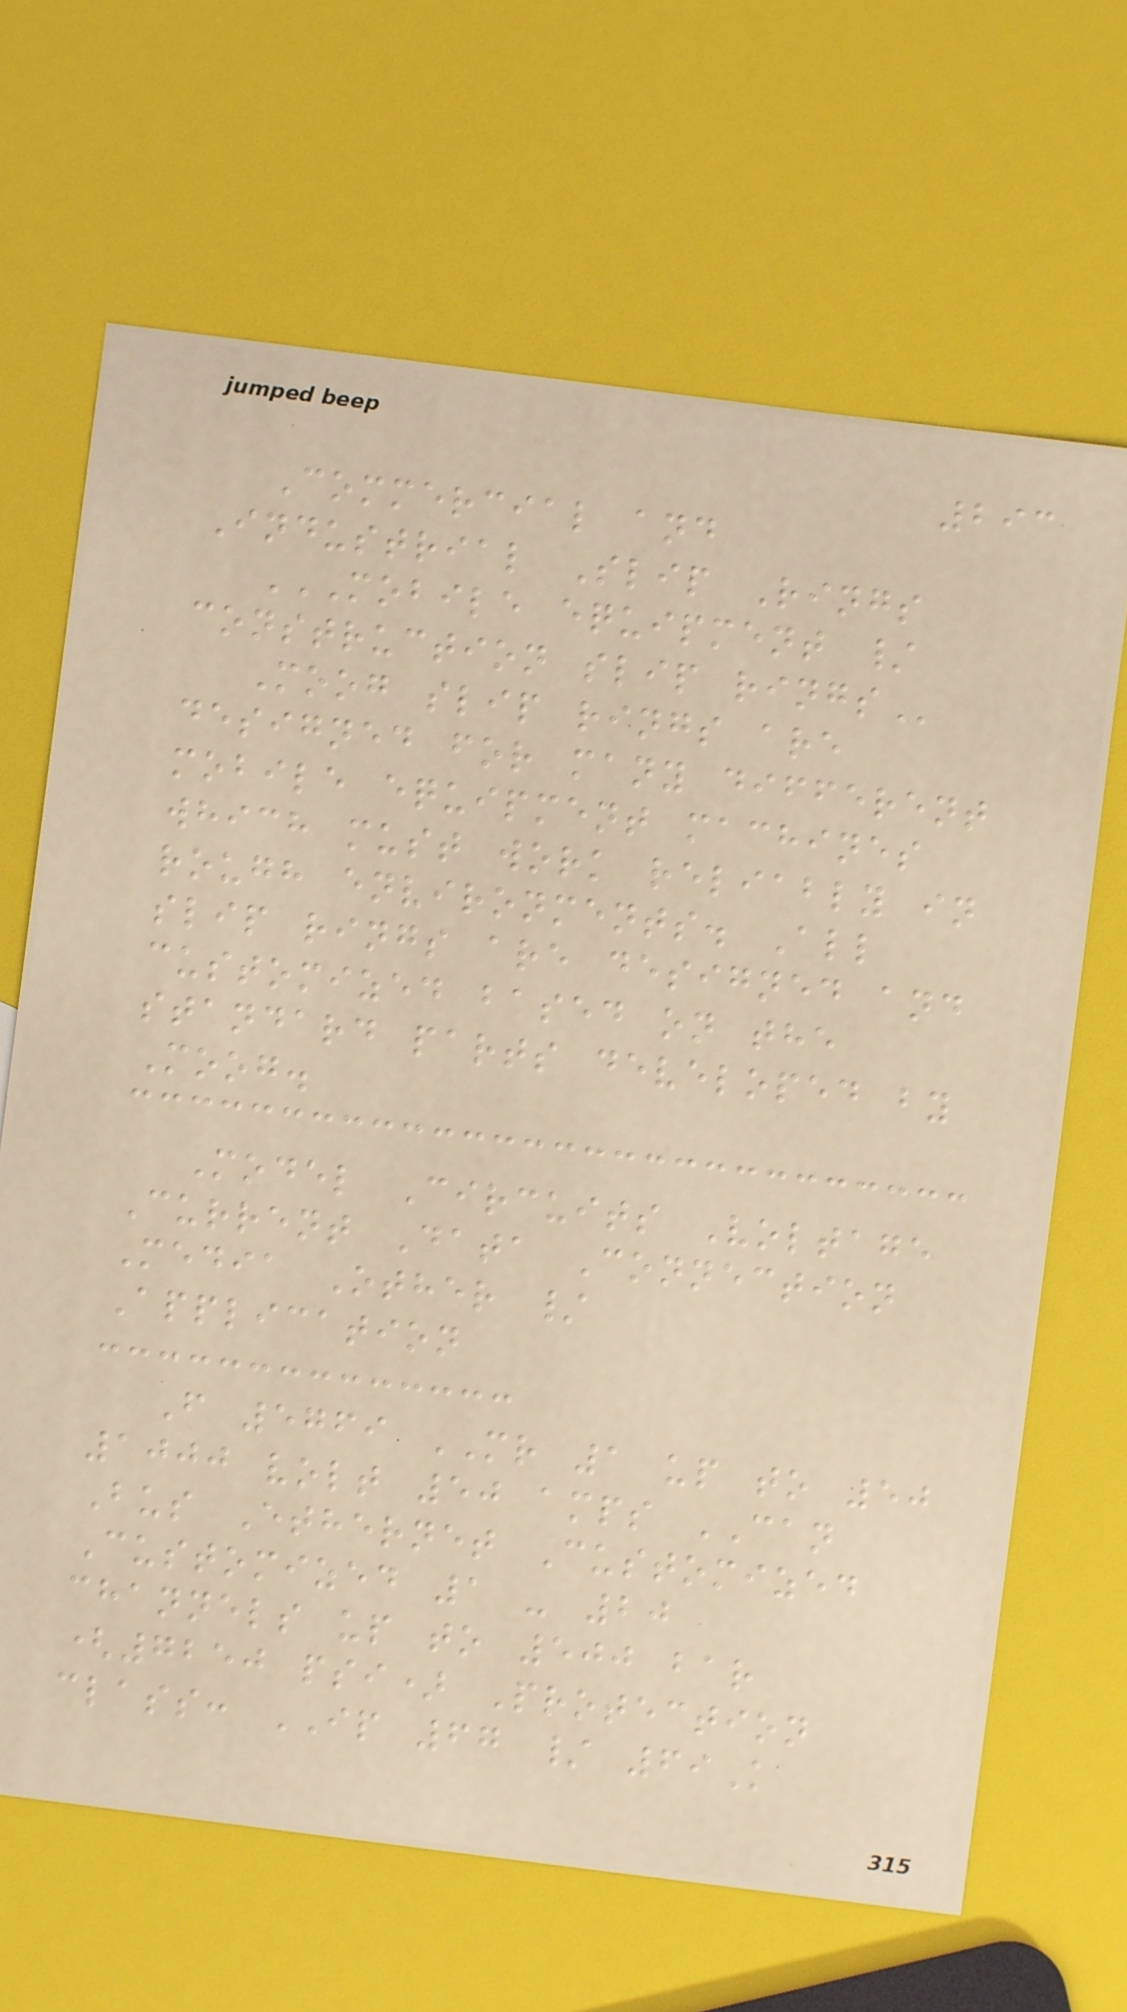293
Commercial and
Industrial Slip Rings
MOBILE EQUIPMENT /
CONSTRUCTION SLIP RINGS
Moog slip rings are
designed for many different
mobile equipment machines
which must work reliably in
rough environments. All
slip rings are designed and
customized based on the
standard parts developed by
Moog.
Model Circuits Voltage
Current Data Connection
Media Other /
Application
F 5769 MR 1 up to 50
1000 volt 50 amps CAN
Bus Ethernet Customized
Customized 1 - 20
channels up to 500 bar
(7250 psi) Protection
class: IP 67 / 69K
